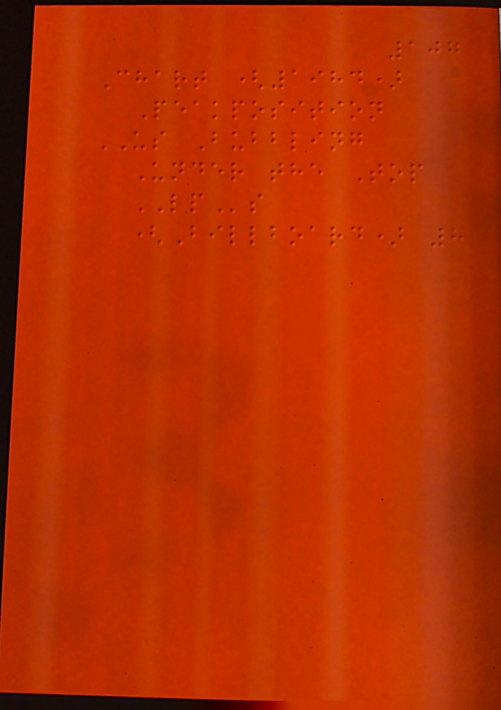107
Chart (1984)
Peakposition
US Bubbling
Under the Top
LPs
(Billboard) 8
